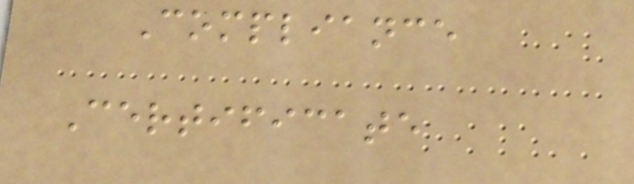Compliance
Certificate
